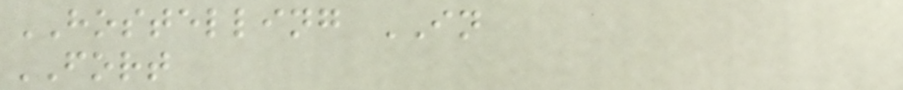HOSTELLING IN
FORT
